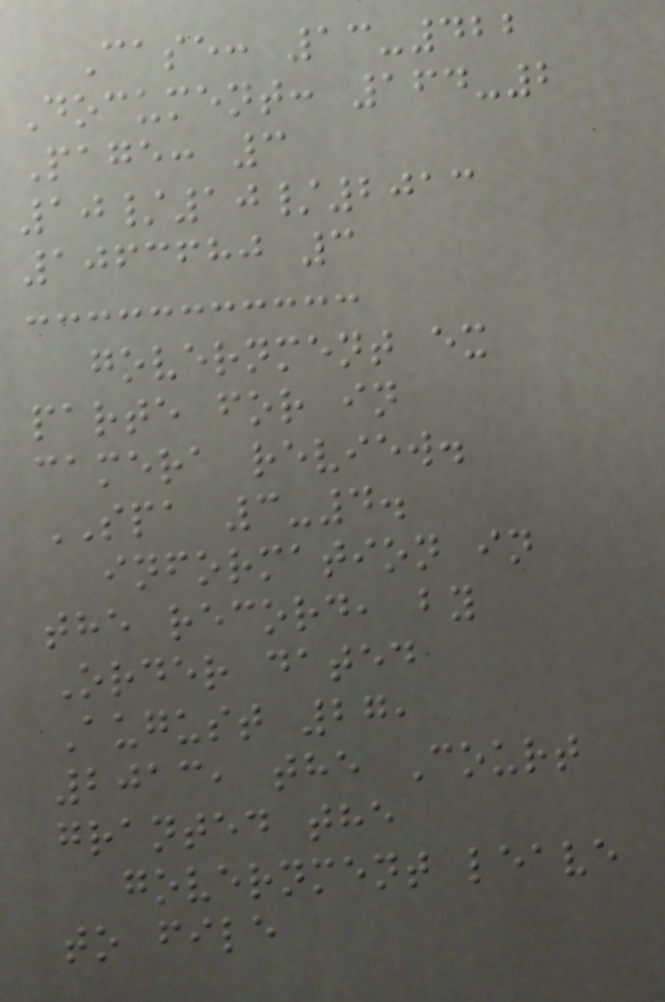Case: 13-422
Document: 164-2
Page: 3
10/10/2013
1063680 3
government ex
parte for in
camera review.
SPA 3-4.
information in
the record, by
Order dated
August 27,
2013, the Court
granted the
government leave
to file
